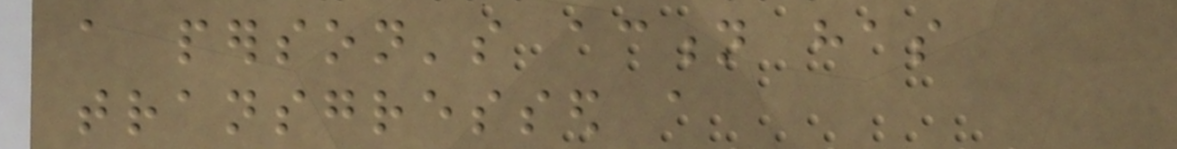a person's action has
transgressed a
